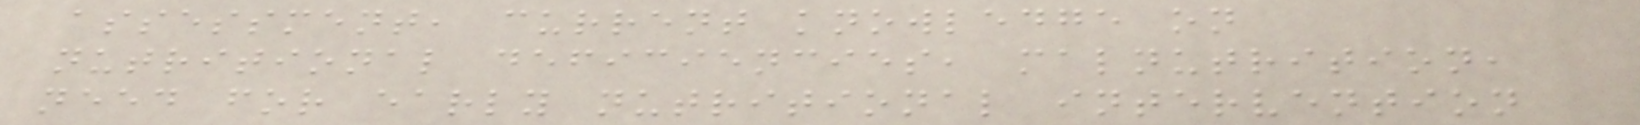assessment, current knowledge on
nutritional deficiencies, malnutrition,
need for early nutritional intervention
